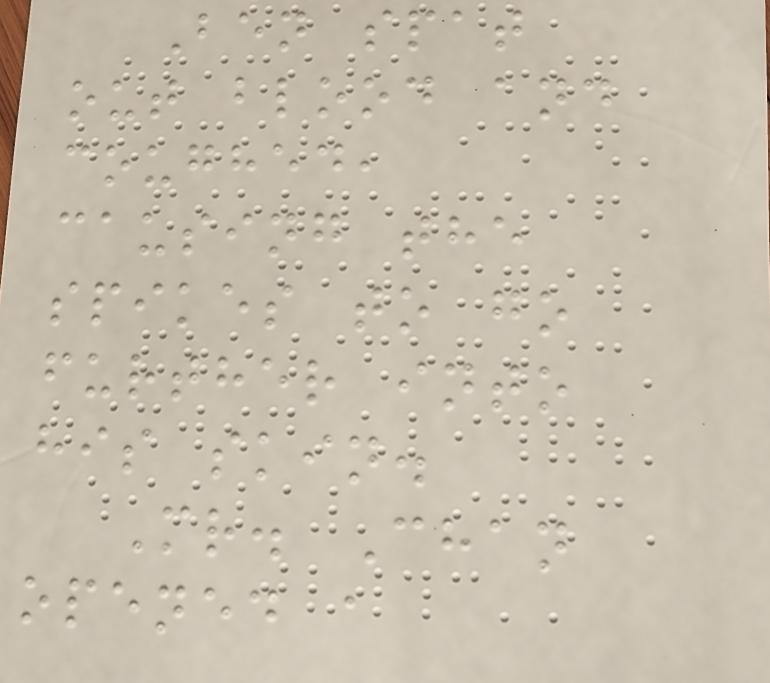Ben spat
out blood and
coughed,
causing the
spikes to go
further into
his skin.
Mr. Chan
opened a
